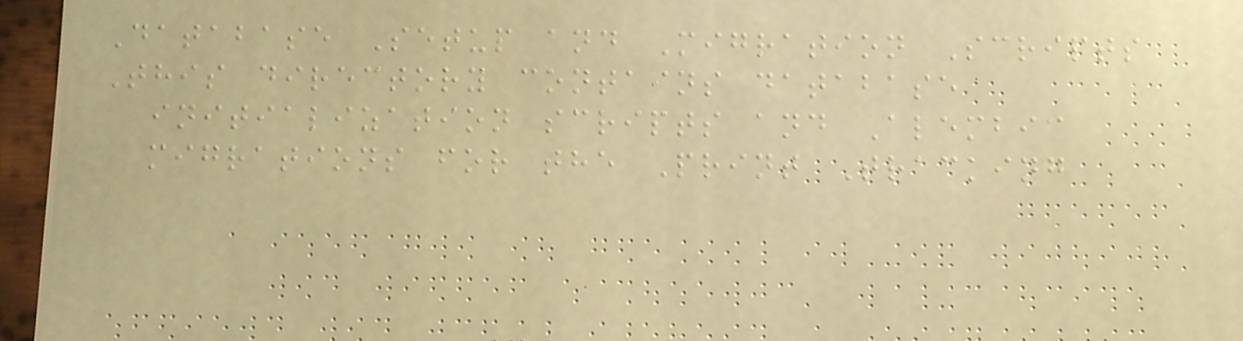Database Setup and Migration Scripts
This directory contains database
initialization scripts and Alembic
migrations for the Print Tracking
